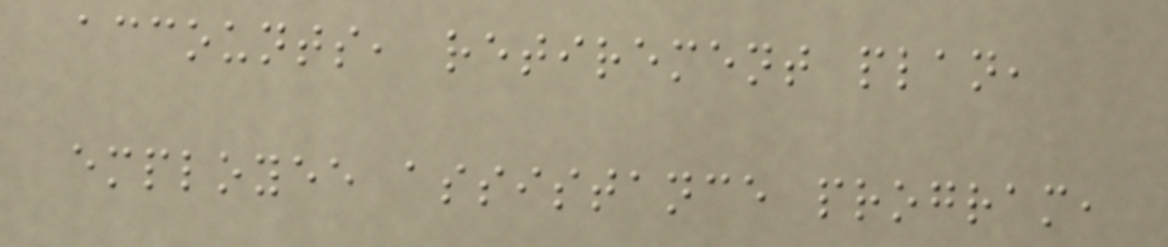accounts, retirement plan,
employee assistance program,
